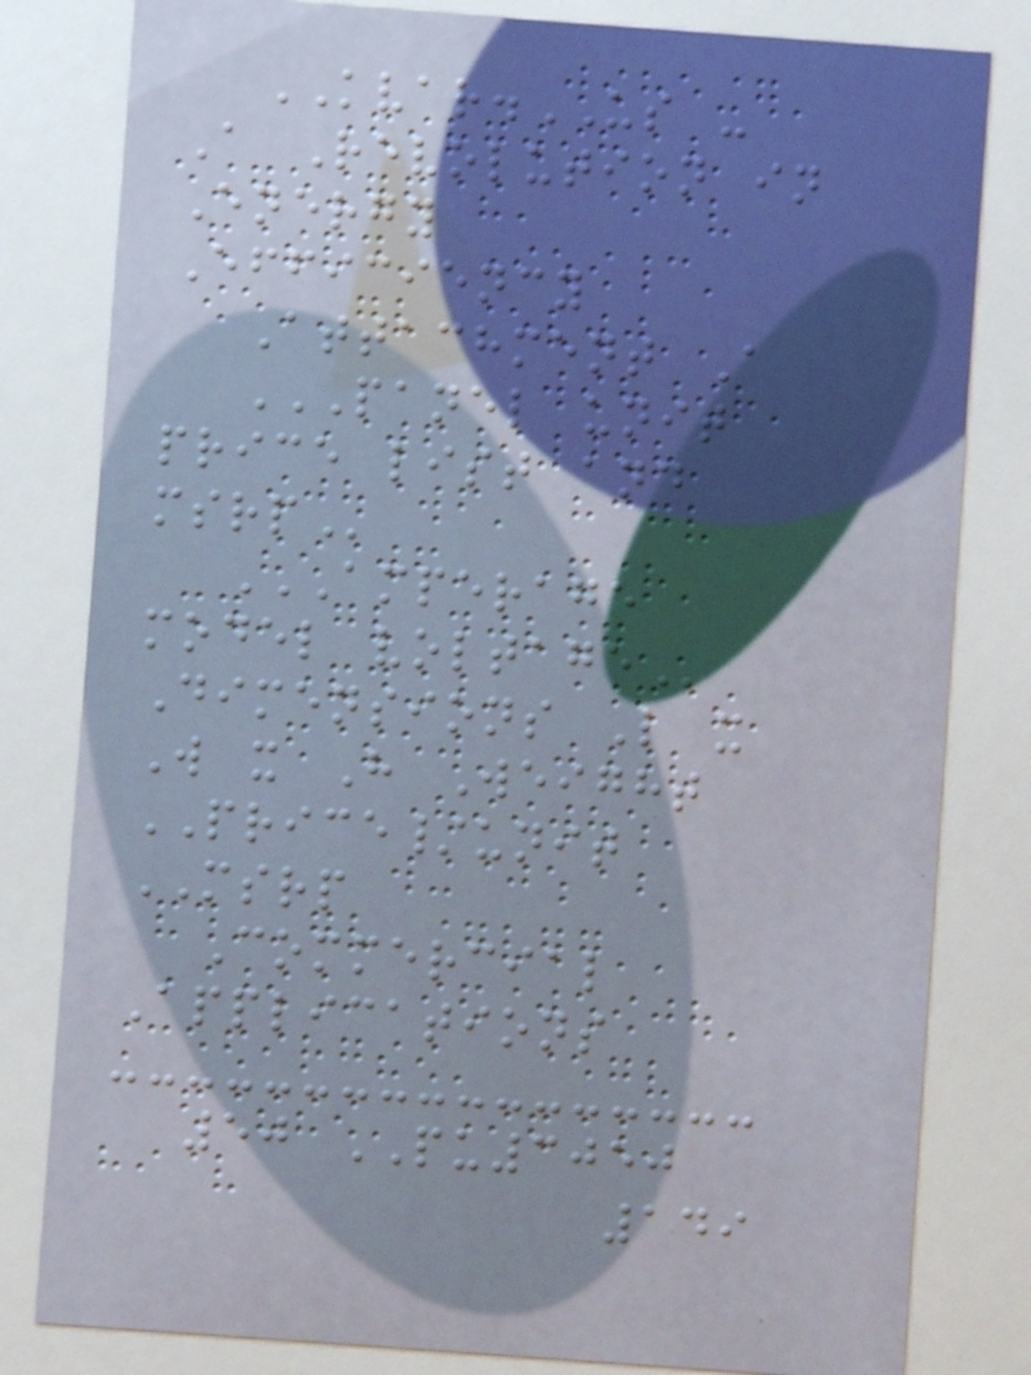KVAR.US -
A Revolution in
Energy
Efficiency
Attachment A
PANEL UNIT
PRICE LIST AND
MSRP
AMPERAGE
MODEL VOLTAGE
Dimensions L x
W x H Weight
PRICE/unit
MSRP
Commercial
Applications
50 PU3050
149
